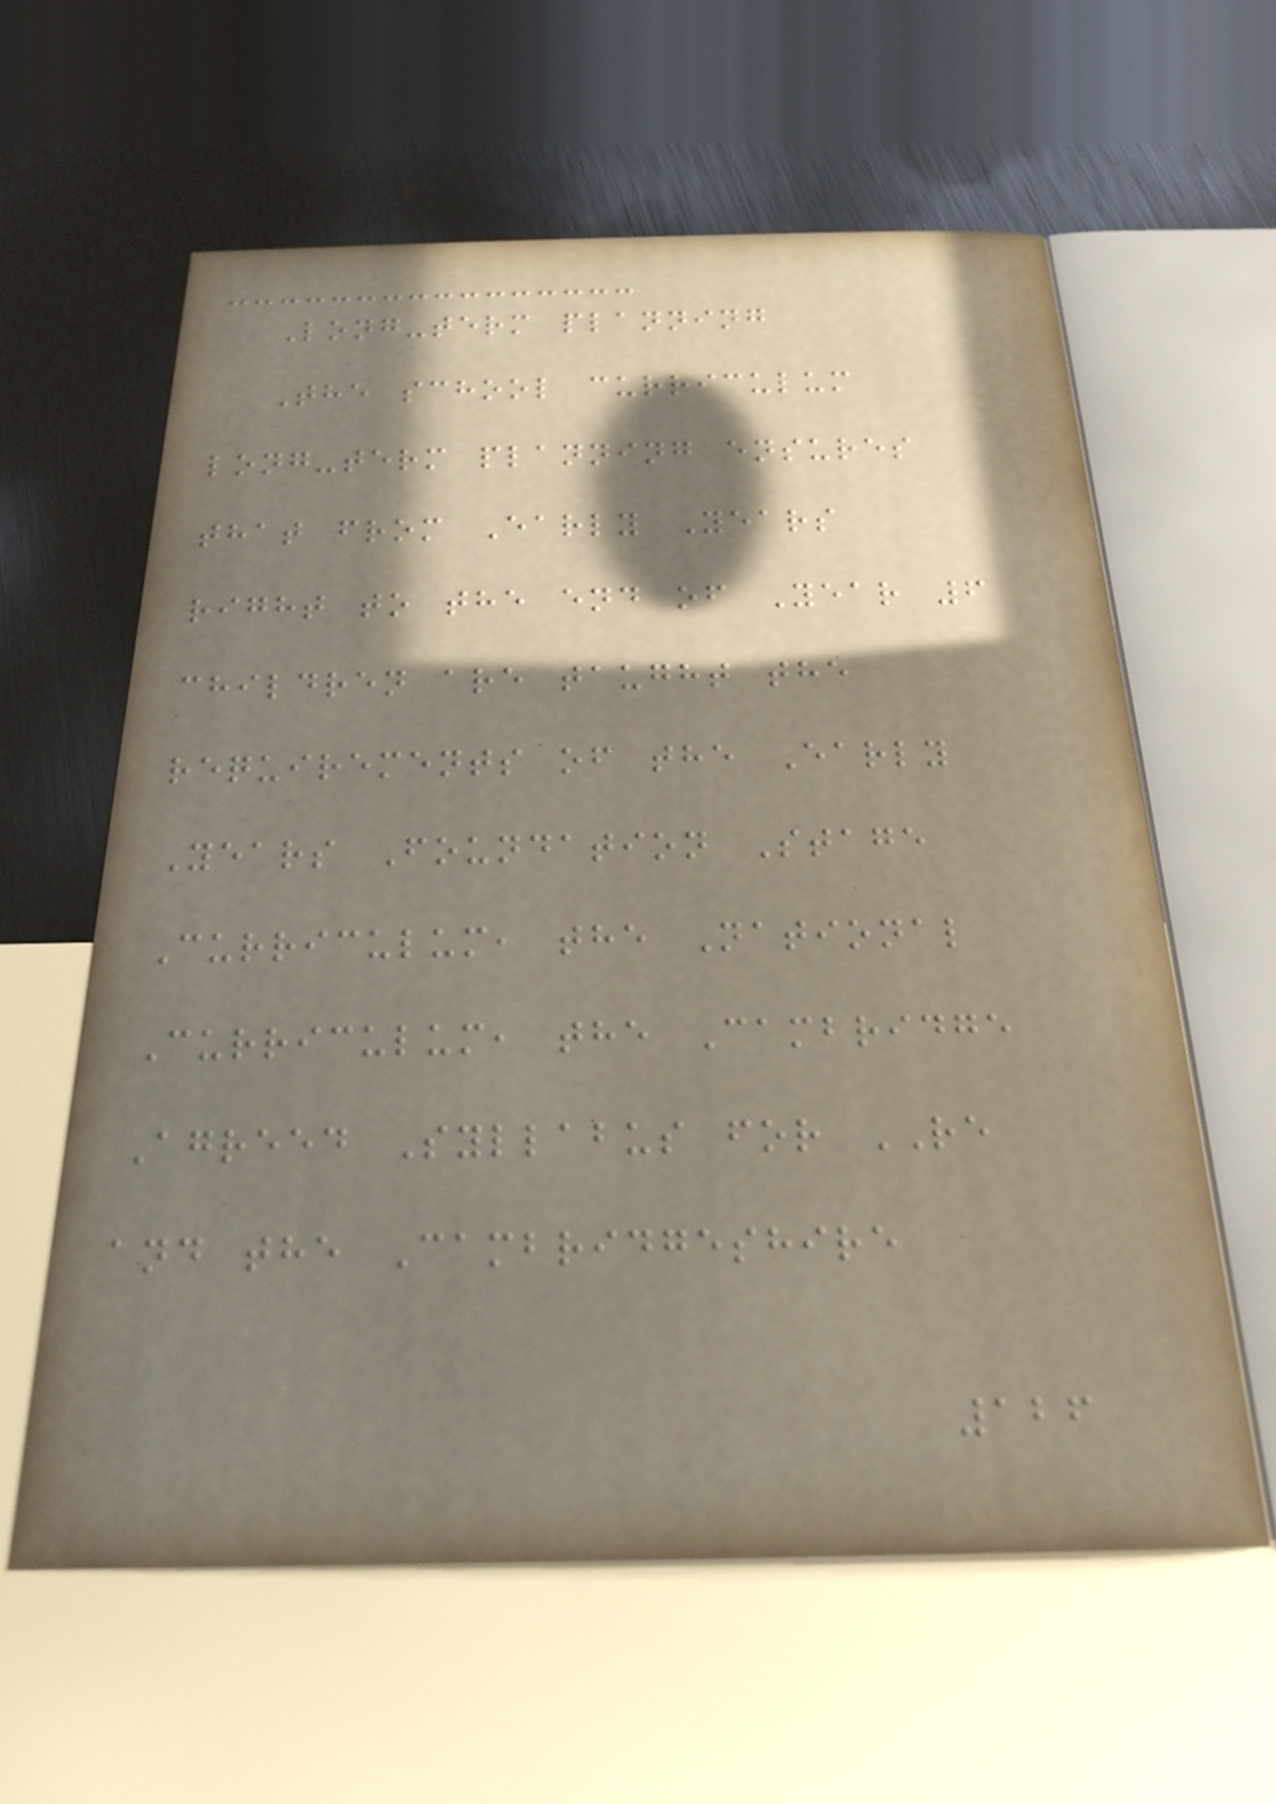Long-term planning
The school curriculum
long-term planning ensures
that from Early Years
right to the end of Year 6
children are taught the
requirements of the Early
Years Foundation Stage
Curriculum, the National
Curriculum, the Cambridge
Agreed Syllabus for RE
and the Cambridgeshire
126
